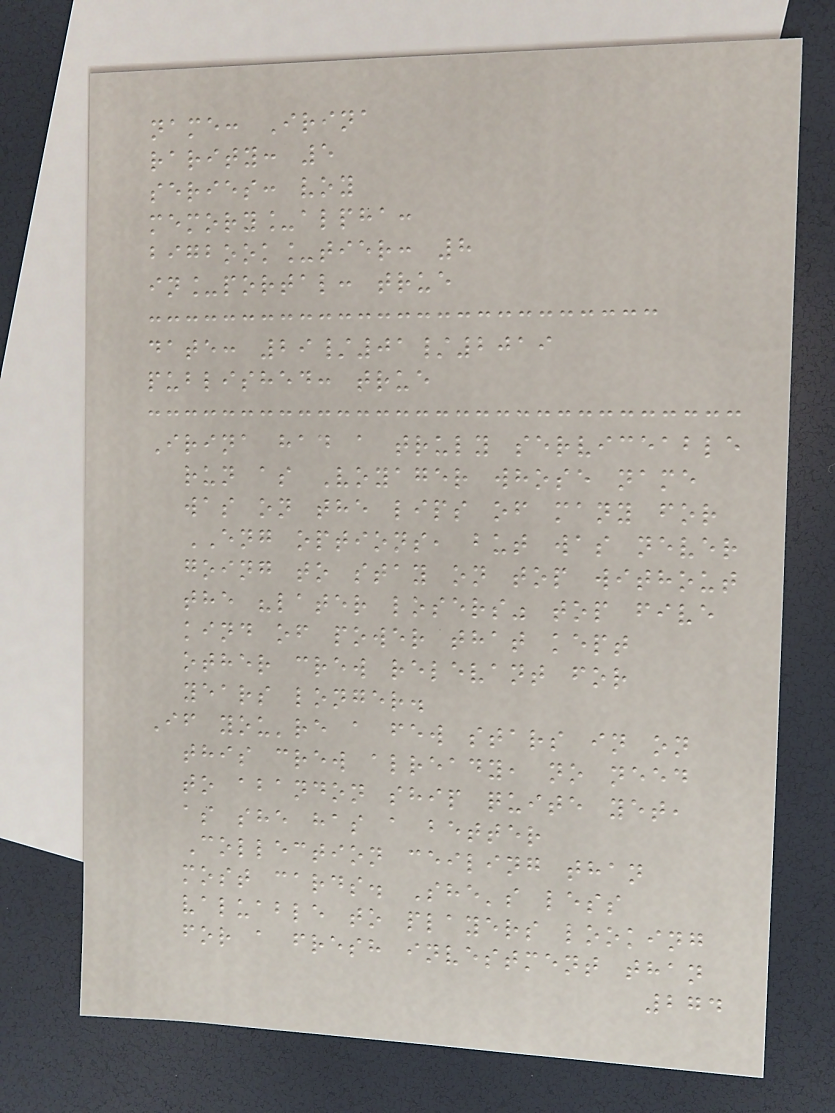name: Irina
rarity: 5
series: voy
memory_alpha:
bigbook_tier: 8
in_portal: true
date: 29/01/2019
published: true
Irina had a truly serviceable
run as Voyager whose name
was on the lips of many for
ENG options, but was never
going to stay on top without
the "later losers" top five
kind of power that kept
other crew relevant for
years longer.
If you're a few stars in on
this crew already, no need
to abandon ship quite yet,
as she has a better
Collection ceiling than
most cards. She's less
valuable to players looking
for a fresh investment than
274
